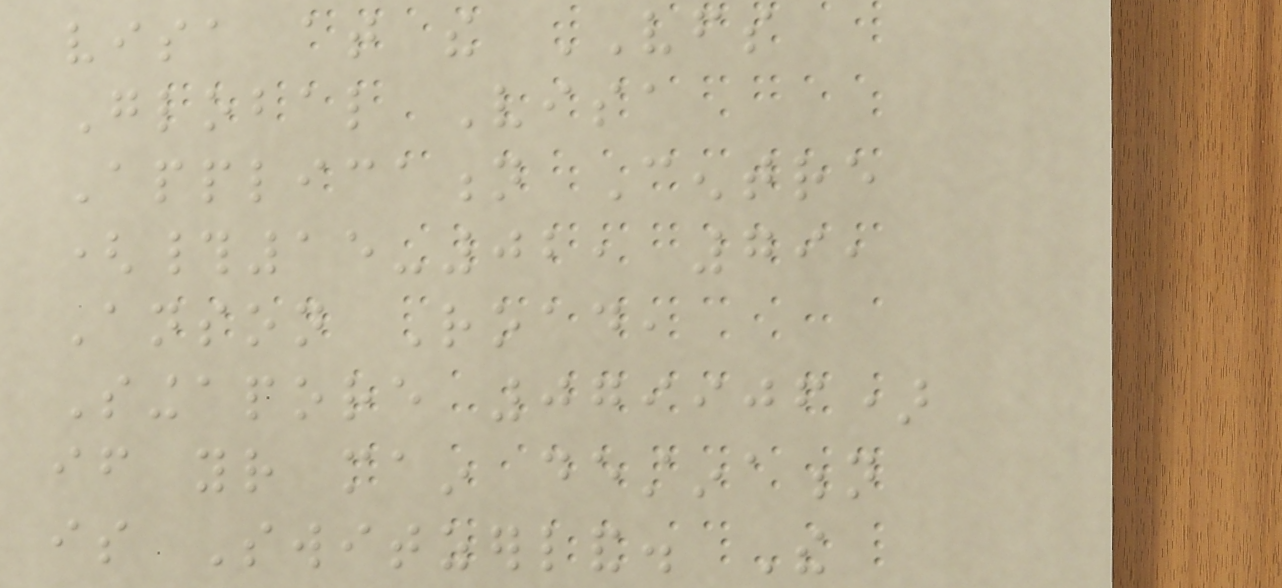visa at the VFS
Global Visa
Application Centre
(#15-02, 79,
Anson Road,
Singapore 079906)
if your main destination
is Switzerland. The
